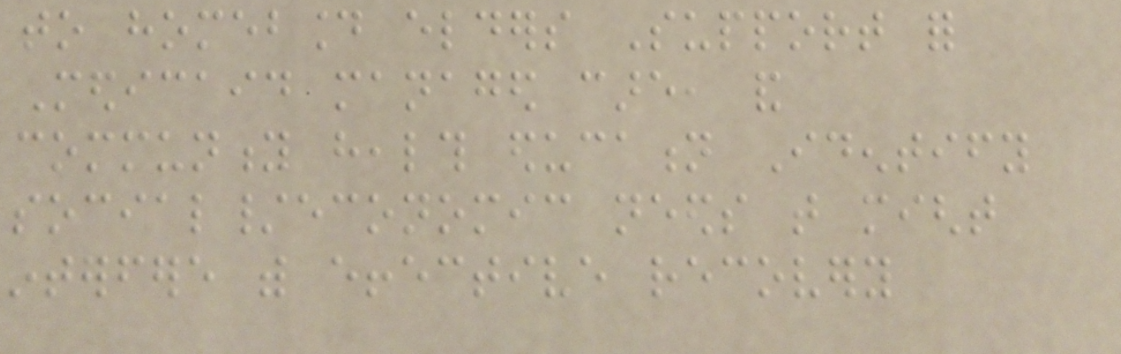to homebound elders Support for
Medicaid managed care, and
community health education Identify
social/economic needs that might
interfere with effective recovery
